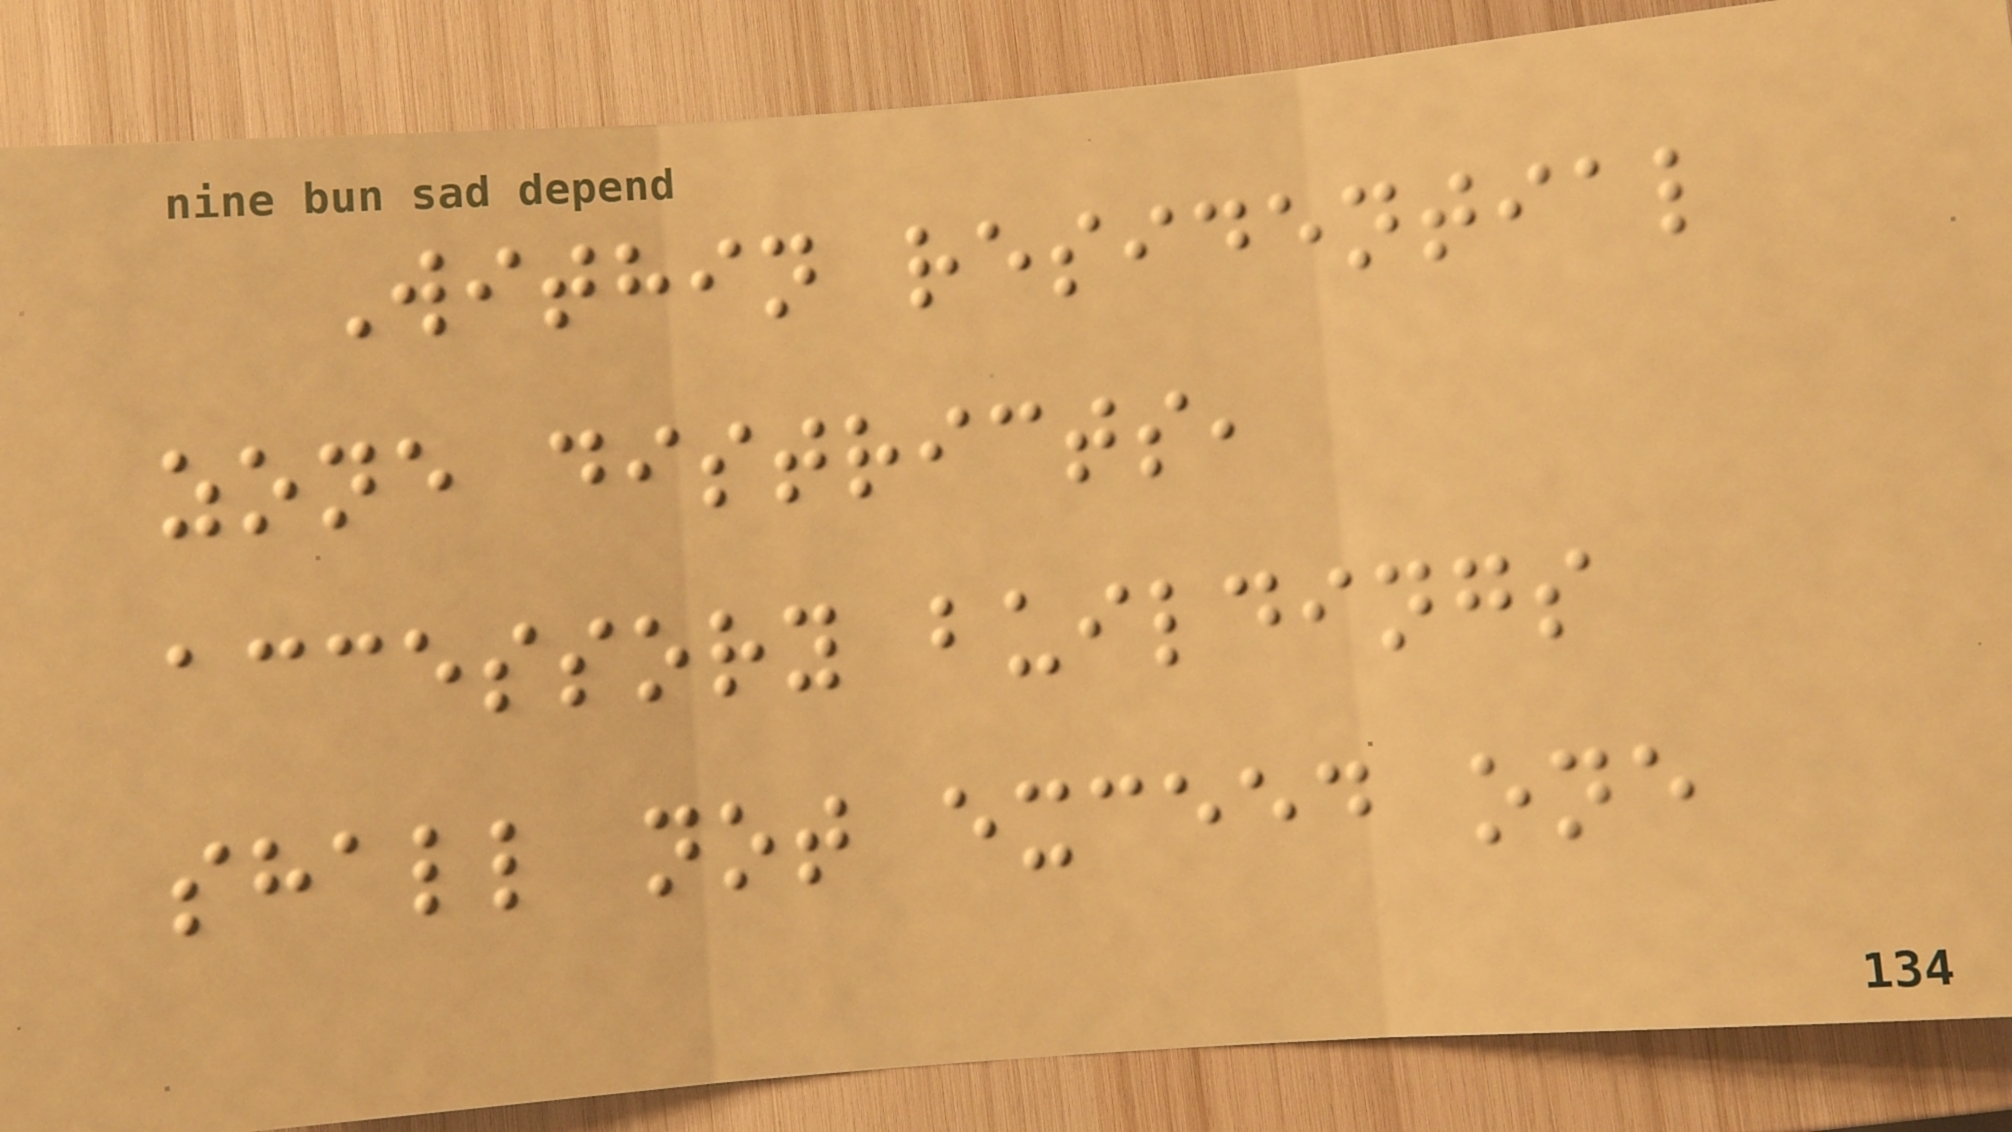Within residential
zone districts,
accessory buildings
shall not exceed one
